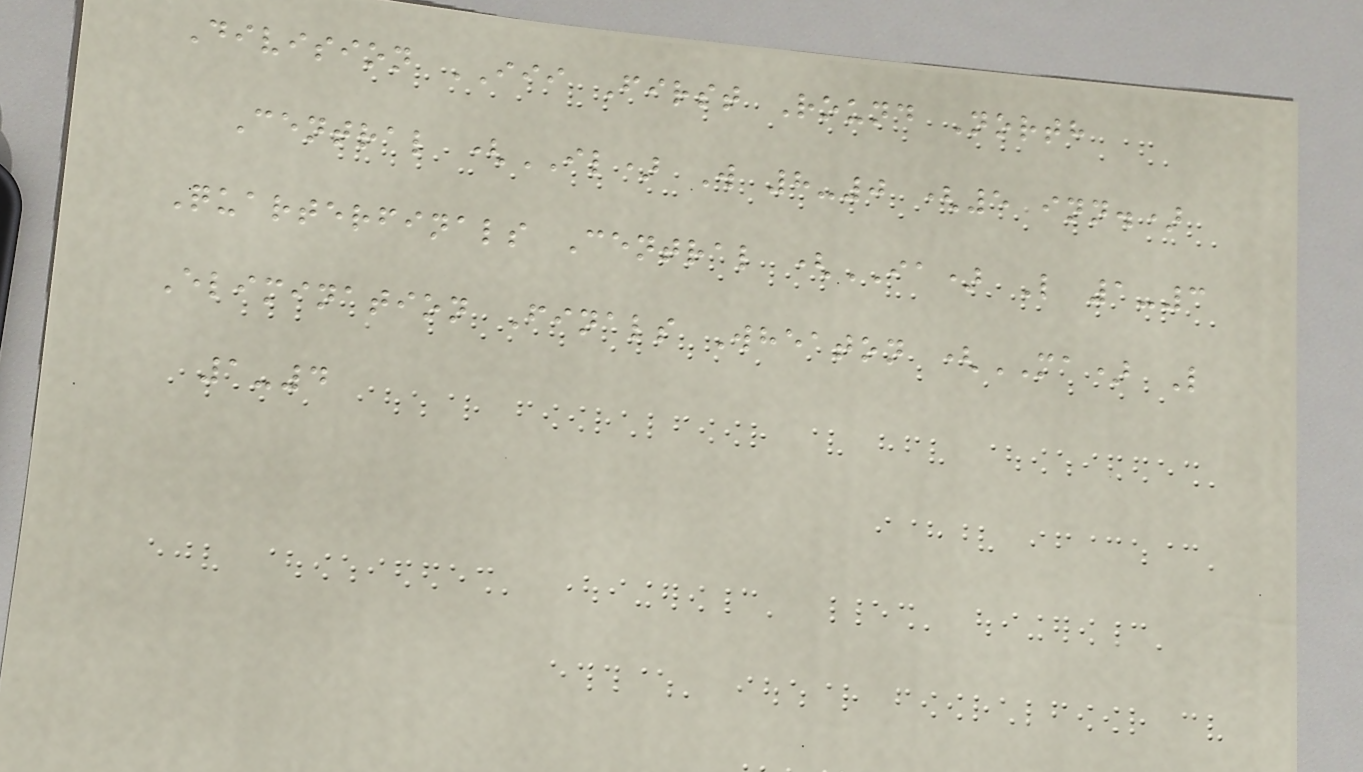Division III First Round North
Central (IL) W 8-0 (5 inn.)
Quarterfinals Central (IA) L 1-3
Elimination Finals Wheaton (MA) L
1-4
